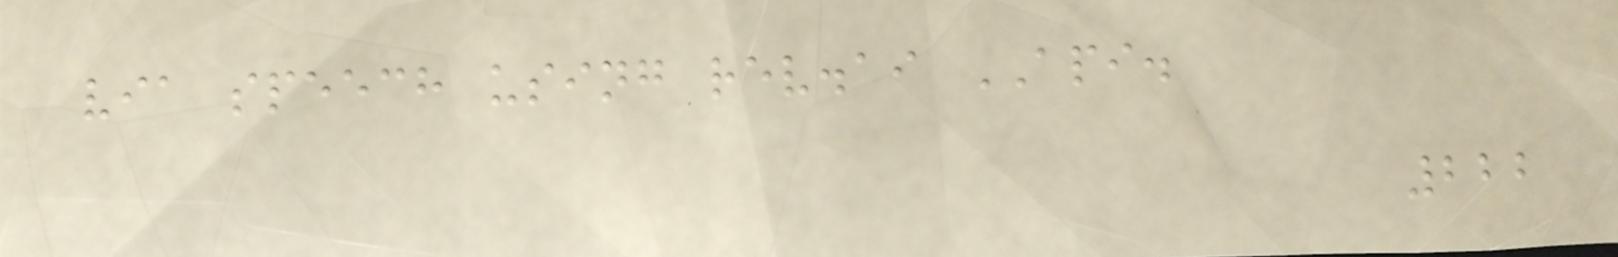via speech using rev.ai API.
222
